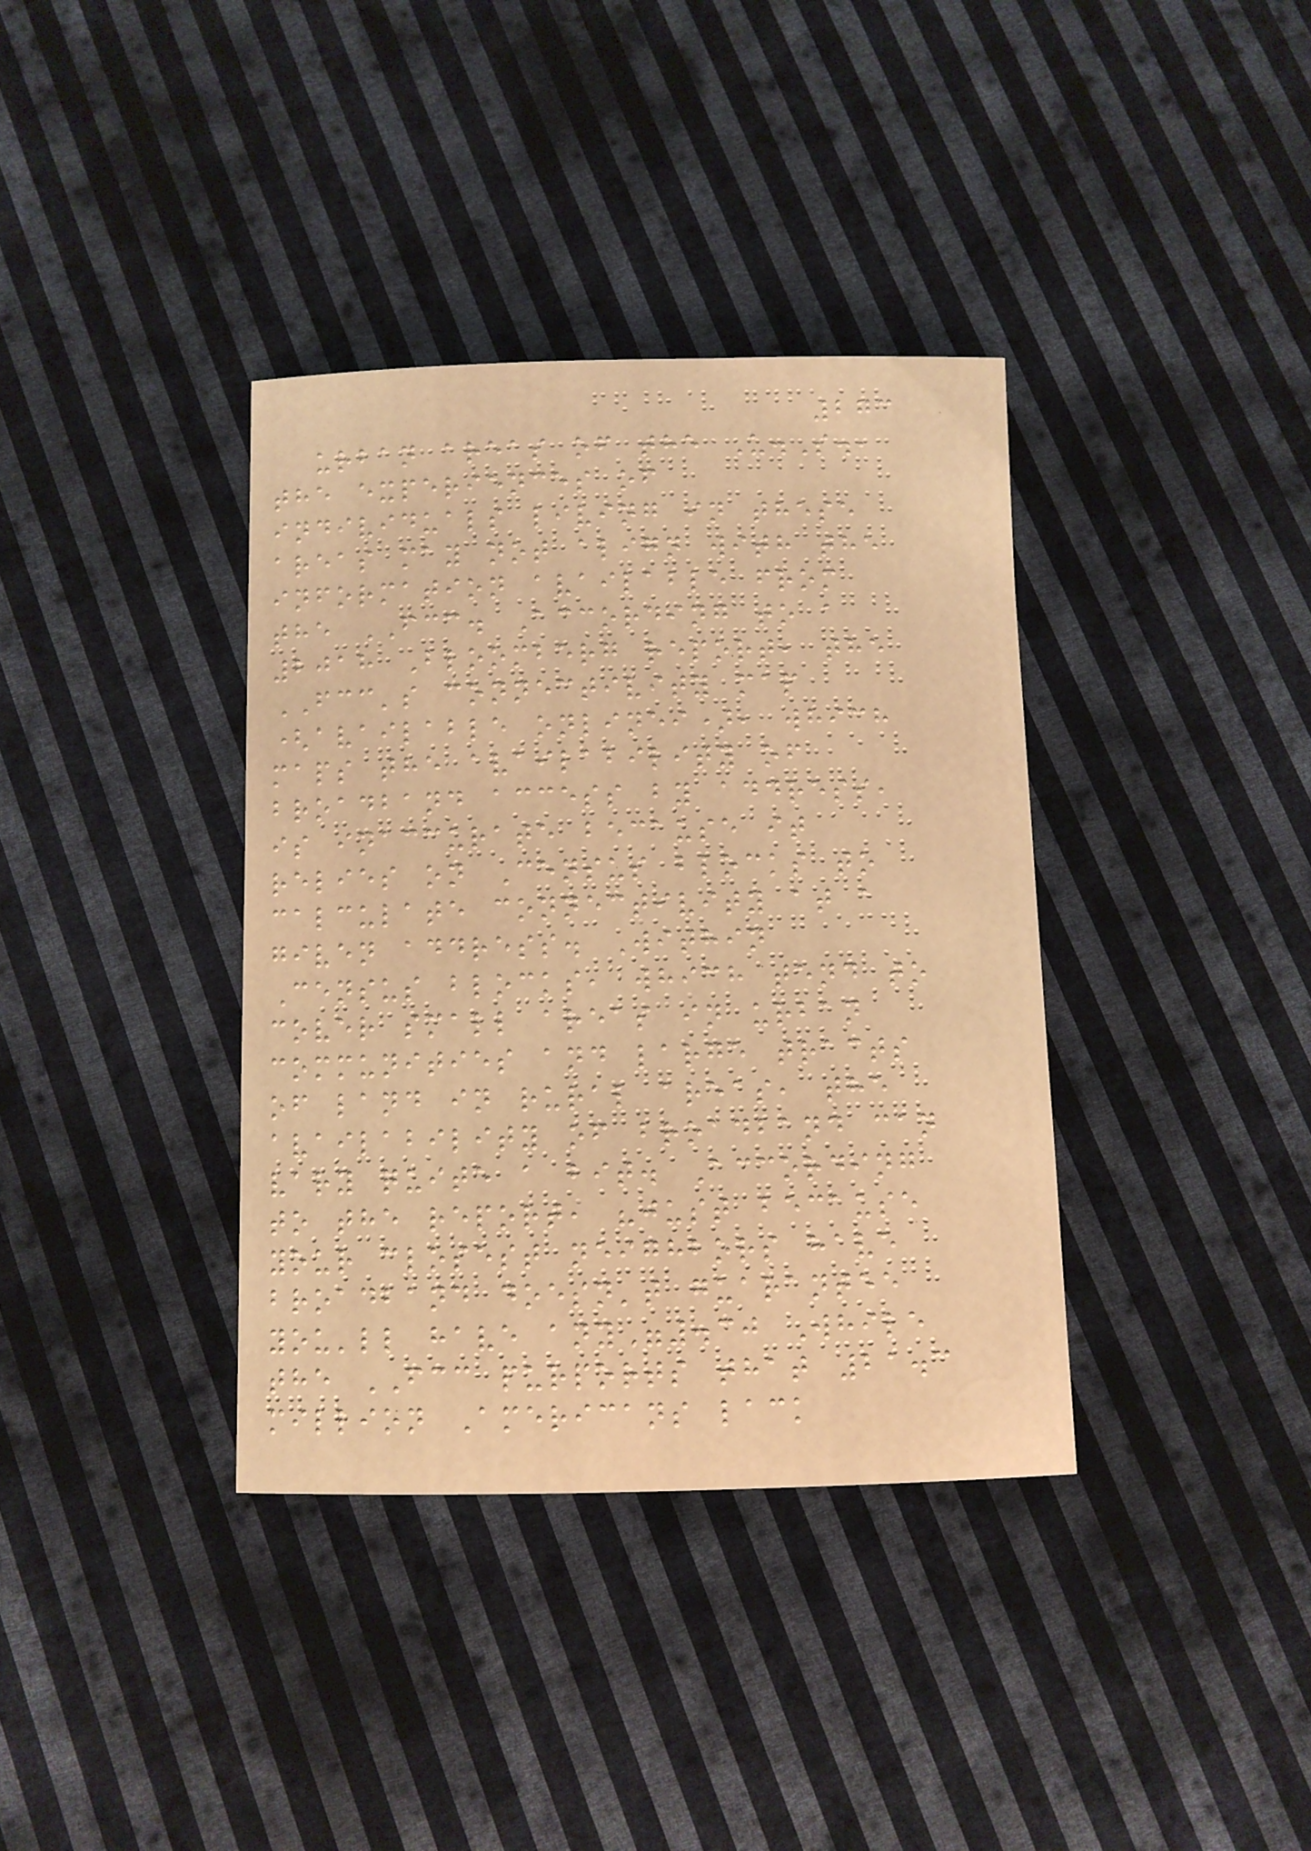273
urban areas of the U.S.,
the experiences of
individuals living in these
areas may not align with the
information available from
the FCC. According to a
2018 Bloomberg report, the
FCC's connectivity map
(available onlinei), which
maps the availability of
broadband access by address,
is inaccurate because it
relies on Census blocks to
calculate connectivity at a
given address. Within
Census blocks, which tend to
cover small areas in urban
communities and large tracts
of land in rural areas, the
availability of broadband can
vary quite a bit. According
to the report, "just because
your closest neighbors have
broadband doesn't guarantee
you'll have any".30 While
the FCC purports that 21.3
million Americans lack
